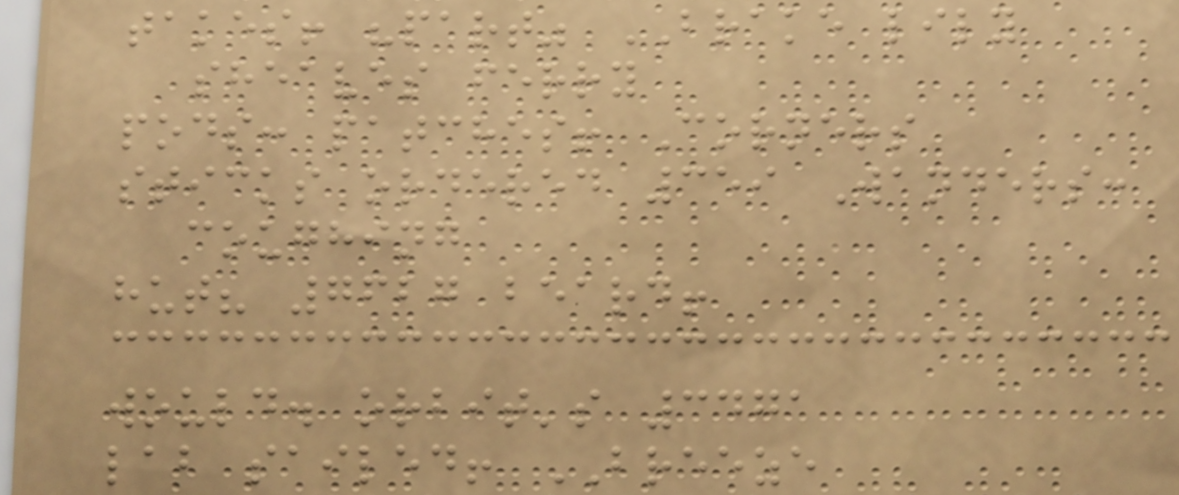takes! "part" BRAKE lily
sheaves ferry
pods: patches! Corners
sticks ordered 359 Wanders:
coughing
hut? 7627 beard!
would. orbit's 3471
lab sailed! BREEZE
